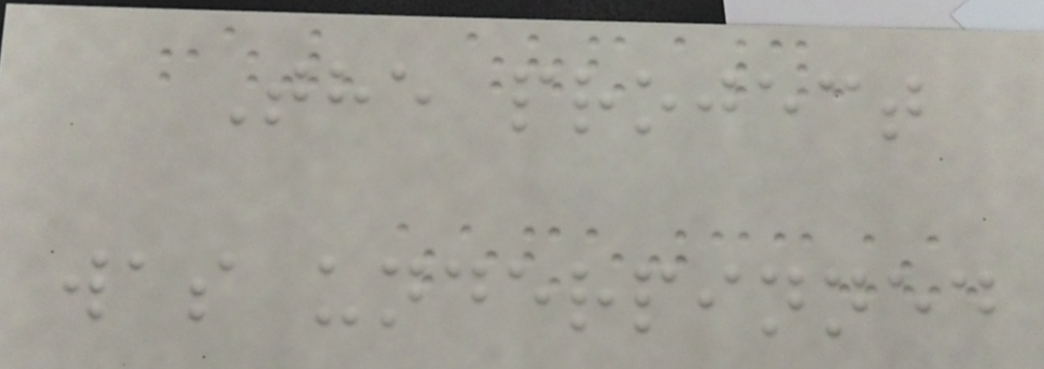The project
was underpinned
